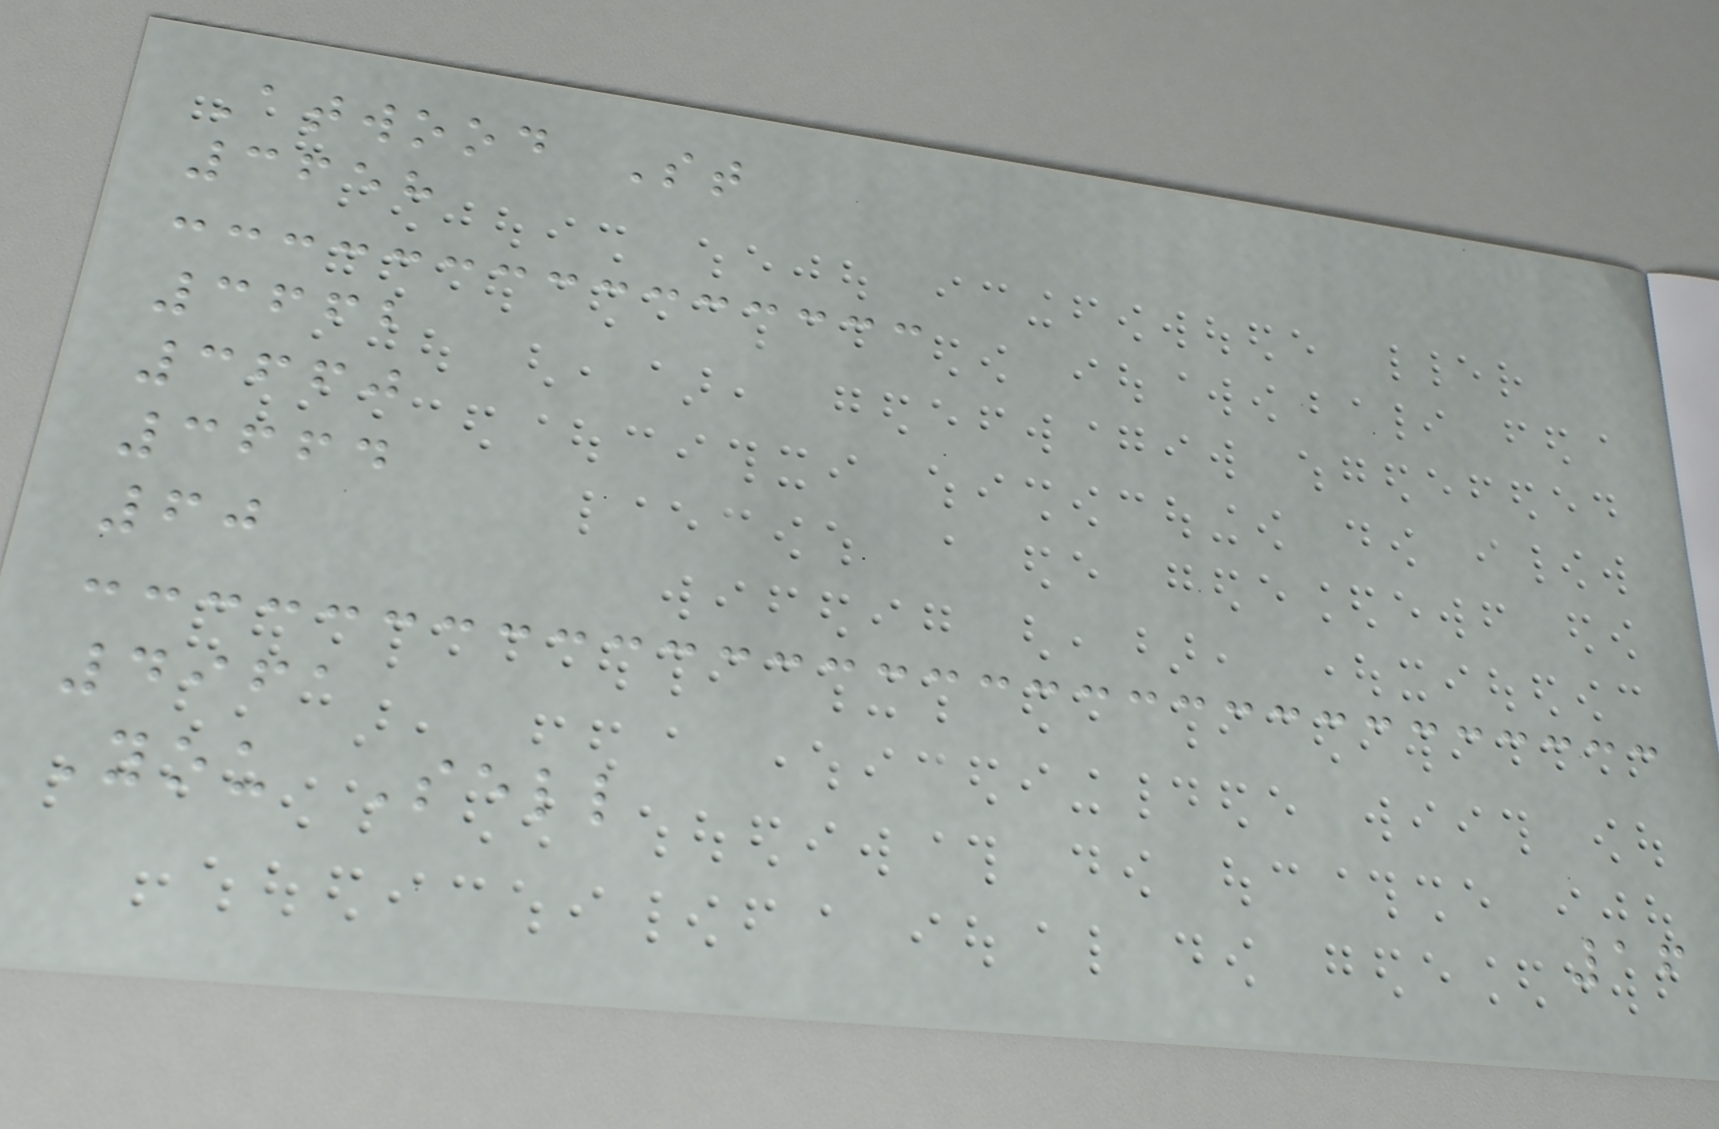Atwood St
3658
3662
3660
3664
60
4961
You Sell
16
